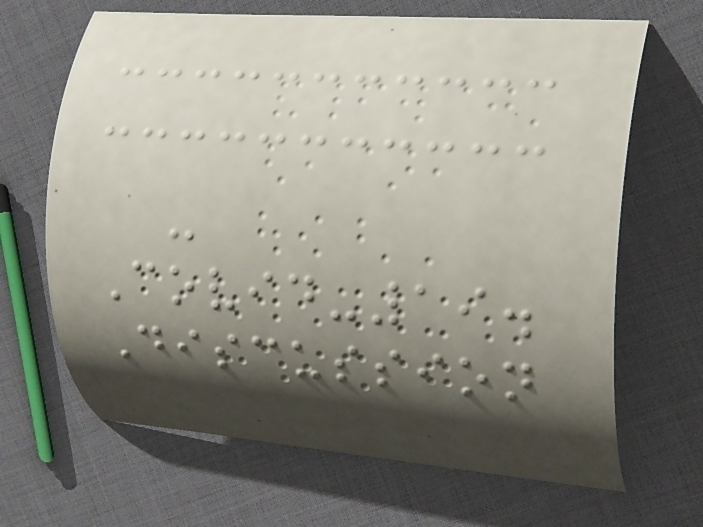-
Covid-19.
Discussion
